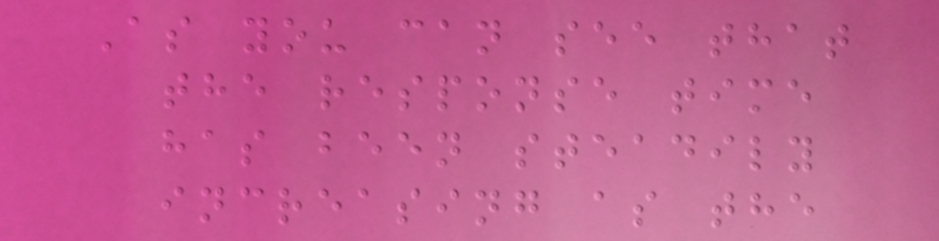As you can see that
the response time
has been steadily
increasing as the
